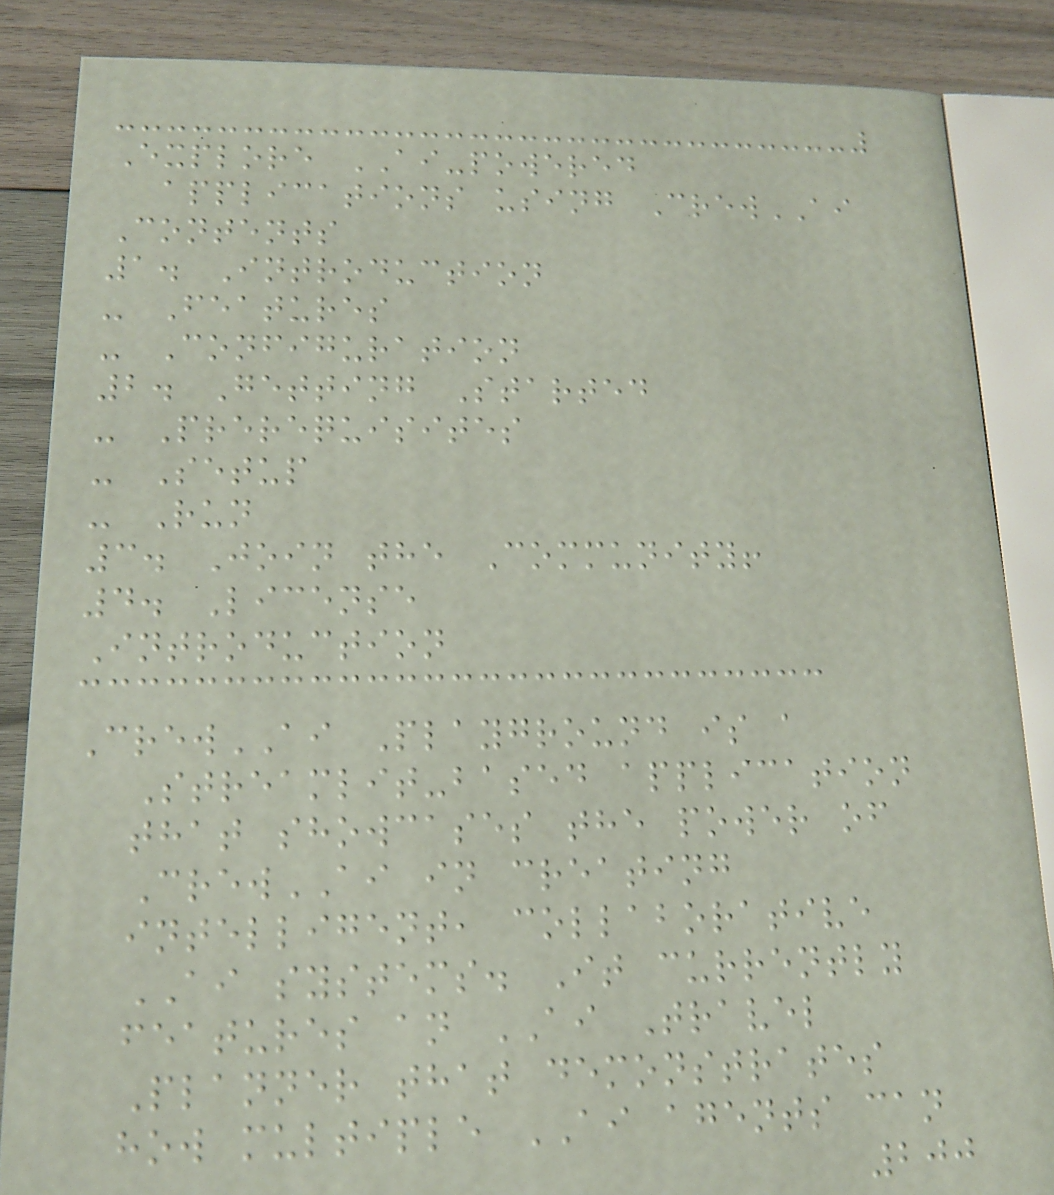Explore AI-powered
applications using CrewAI
Contents
1. Introduction
- Features
- Configuration
2. Getting Started
- Prerequisites
- Setup
- Run
3. Join the Community!
4. License
Introduction
CrewAI Playground is a
Streamlit-based application
that showcases the power of
CrewAI in creating
intelligent, collaborative
AI systems. It currently
features an AI Travel
Planner that demonstrates
how multiple AI agents can
200
